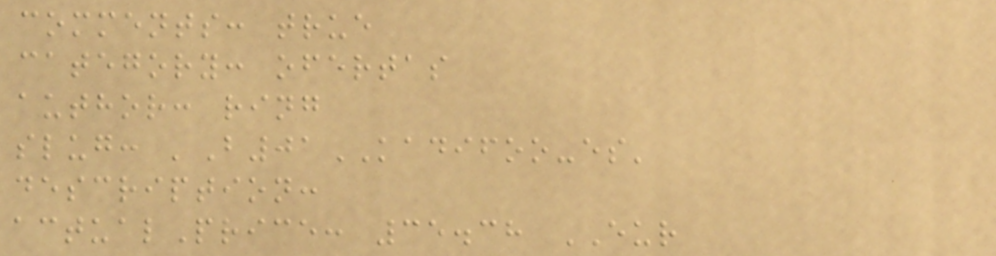comments: true
category: ofertas
author: ring
slug: 'B01KADIFOO-es'
description:
actualPrice: 35.38 EUR
